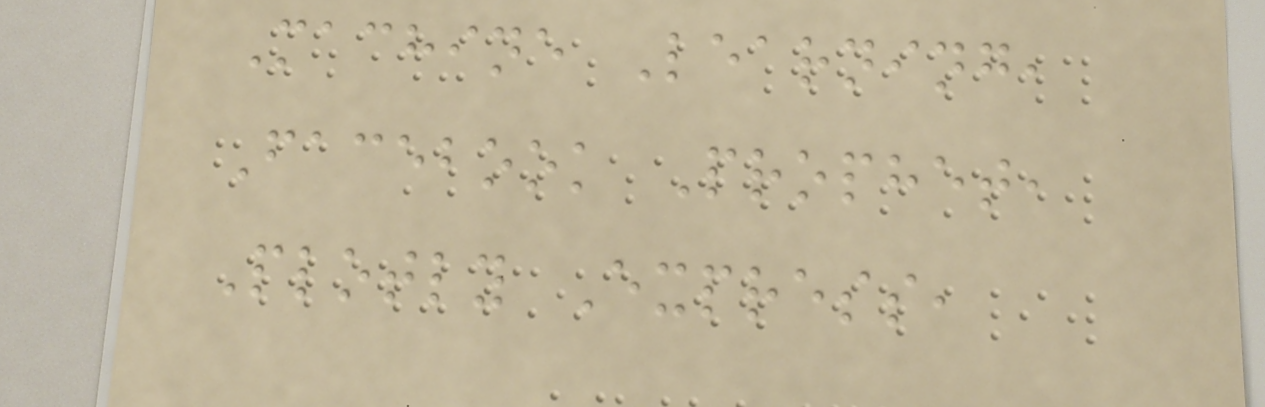Machine Learning,
Facebook Prophet,
Plotly Express,
